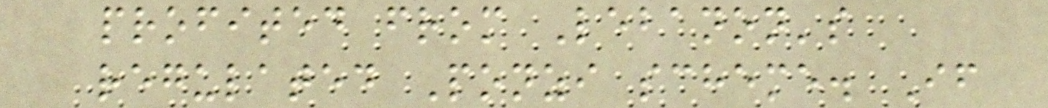profited from Lebanon's
regulated Ponzi scheme. If
